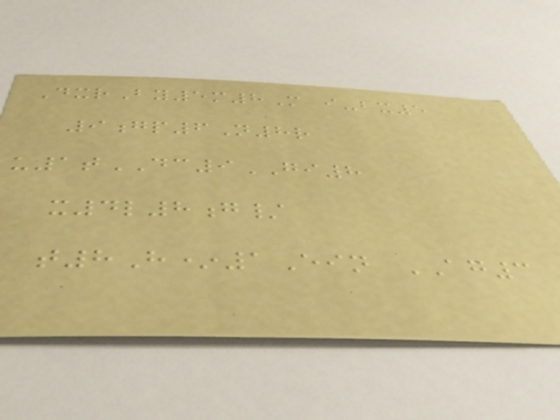DxrBy5m8M i-bx5
9gp6N8r
u1tDC9GI8
x4l8g/
t8H*1Ein AG3
